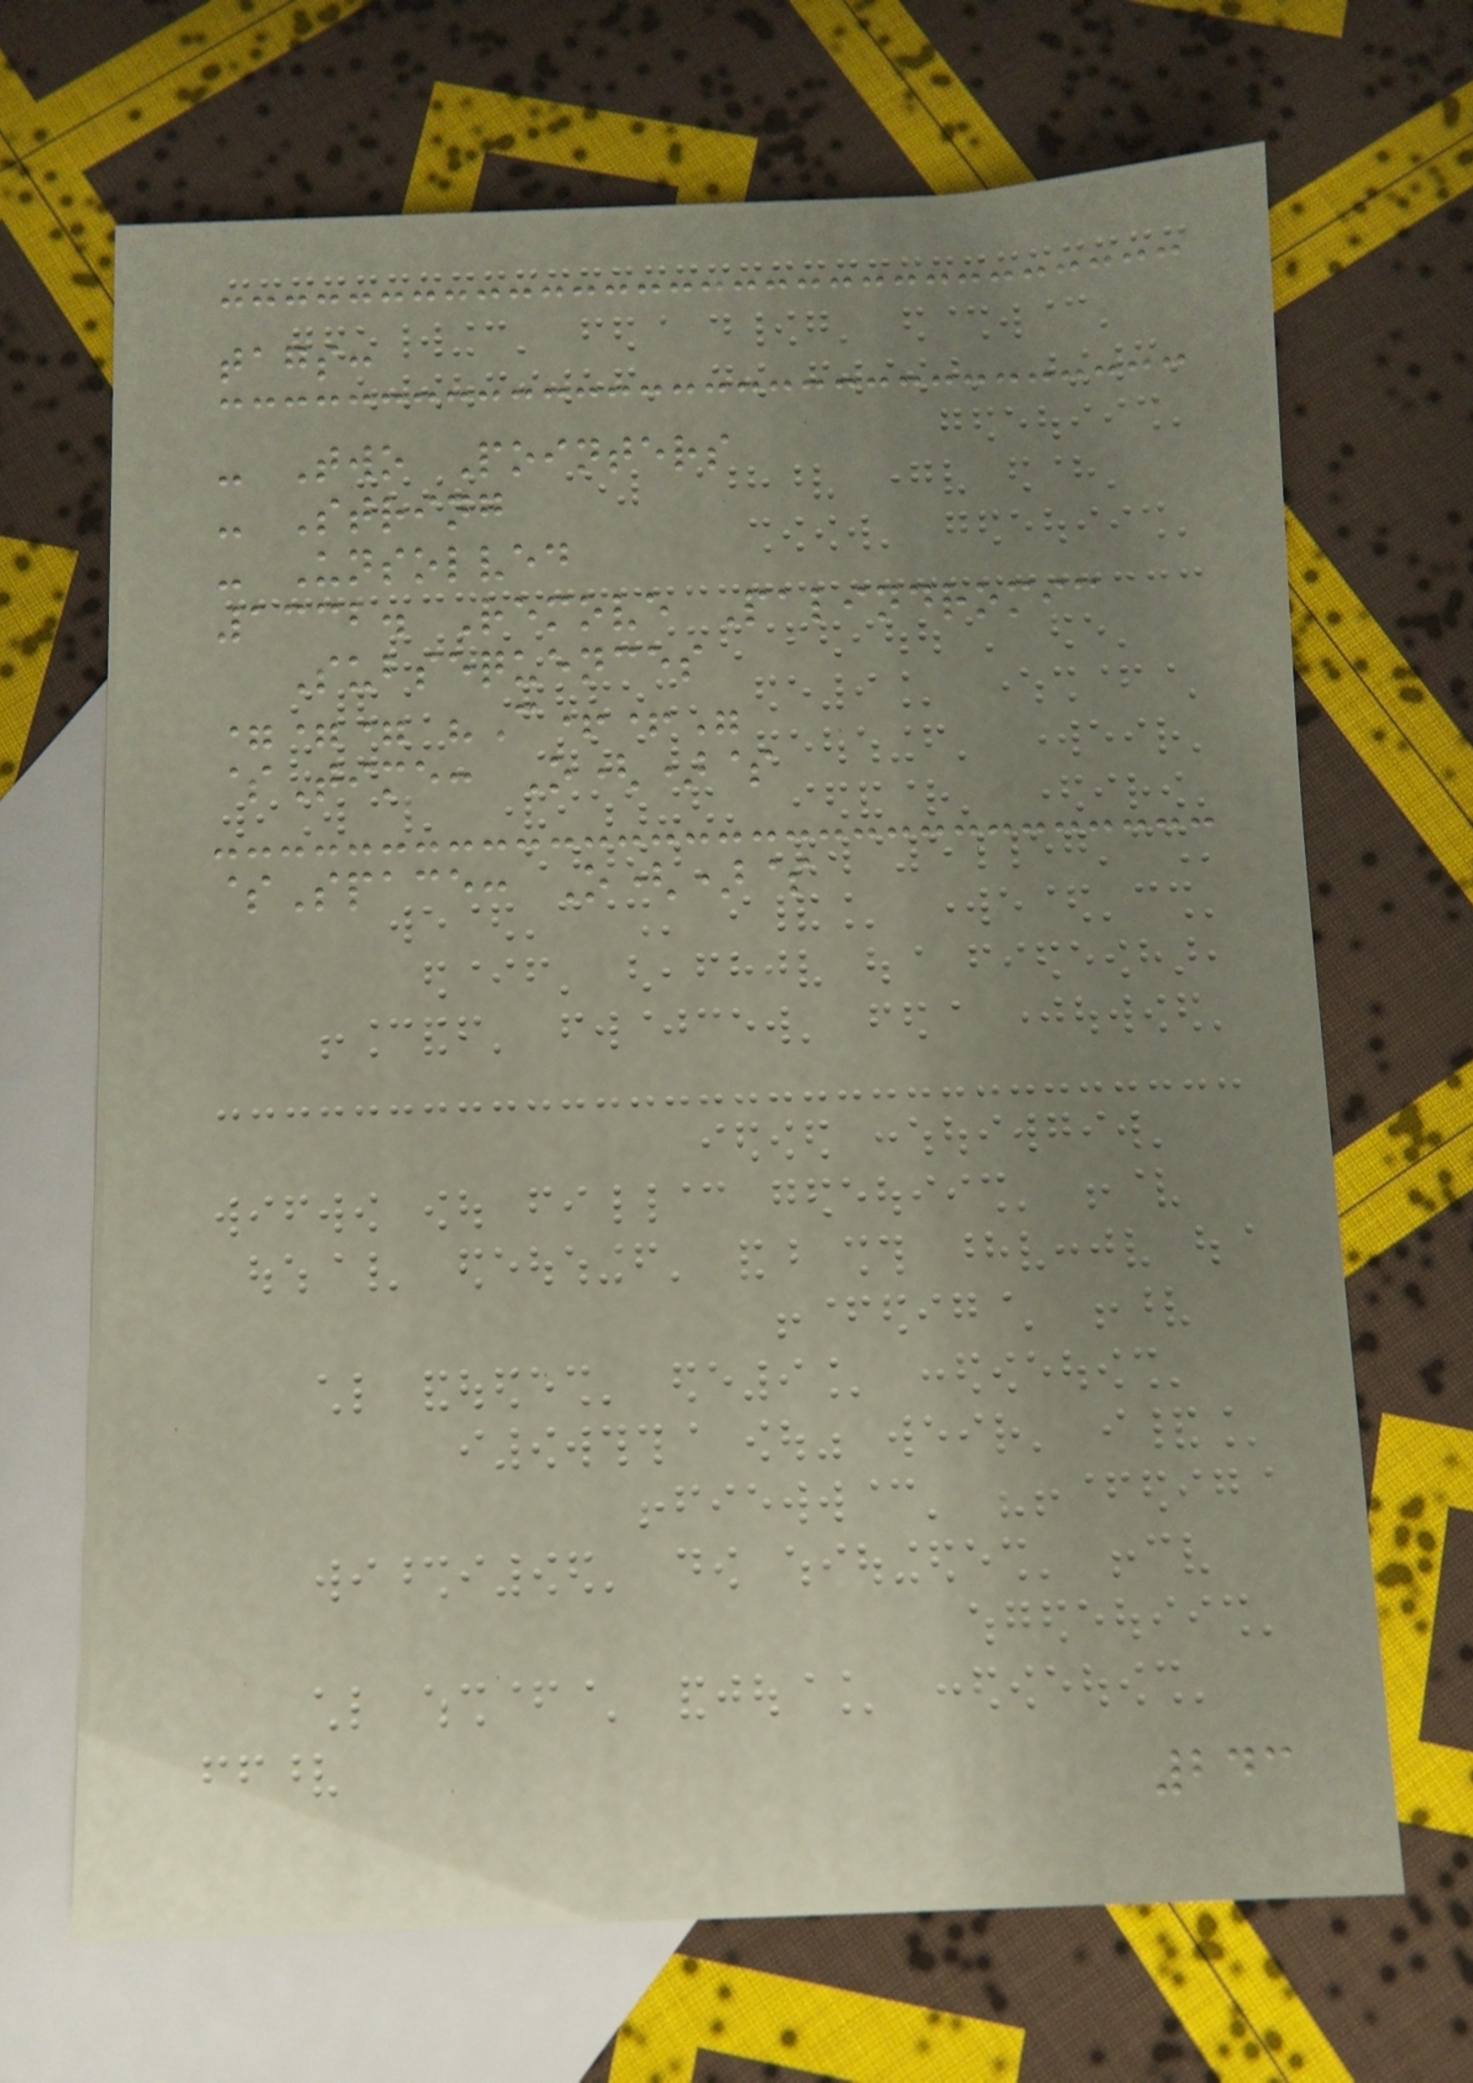tags:
- Two Pointers
- String
- Unsolved
1332. Remove Palindromic
Subsequences
=== "C++"
$Time: O()$
$Space: O()$
243
